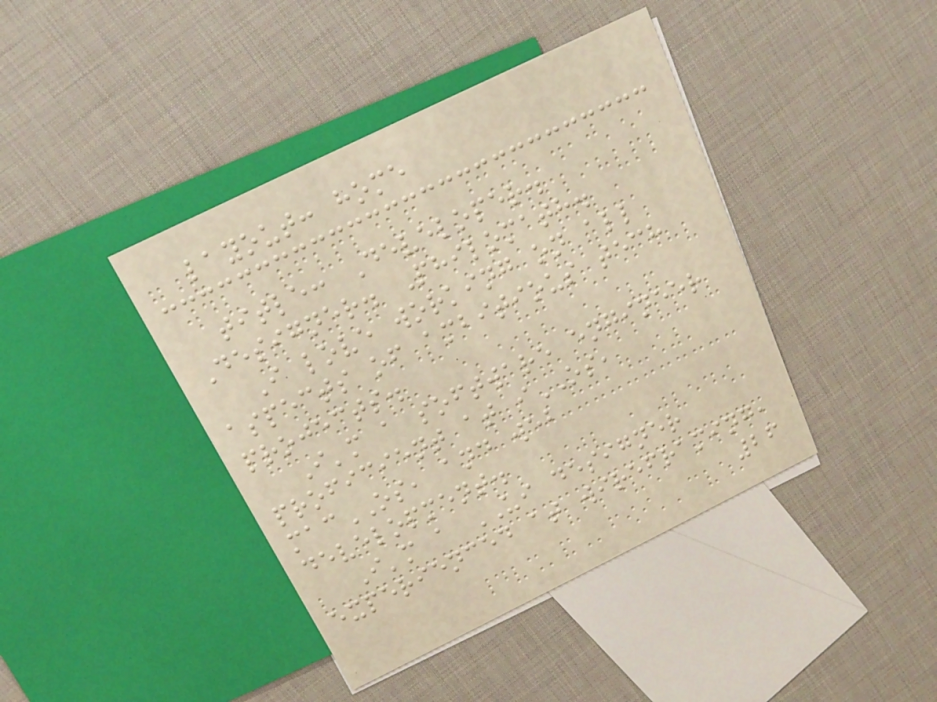layout: home
title: Developer.
Designer. Philomath.
I love working on all
aspects of ambitious tech
projects.
I'm a software engineer
proficient at iOS,
macOS, and web
development.
I'm a UI designer
experienced at wireframing,
26
